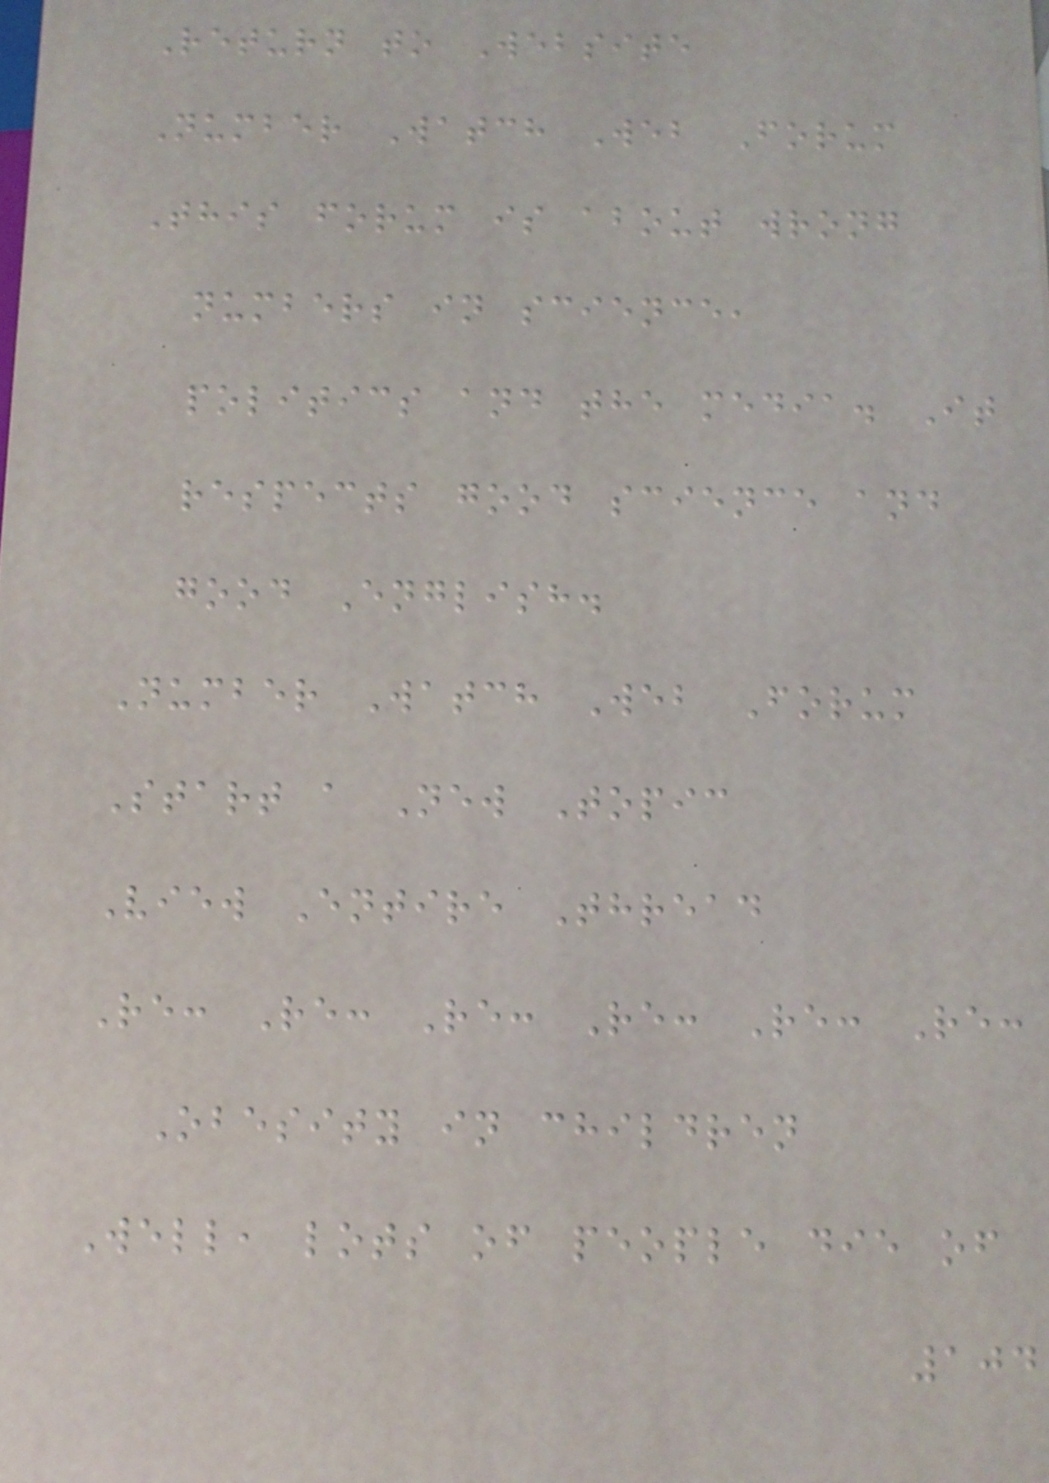Return to Website
Number Watch Web Forum
This forum is about wrong
numbers in science,
politics and the media. It
respects good science and
good English.
Number Watch Web Forum
Start a New Topic
View Entire Thread
Re: Re: Re: Re: Re: Re:
Obesity in children
Well, lots of people die of
104
